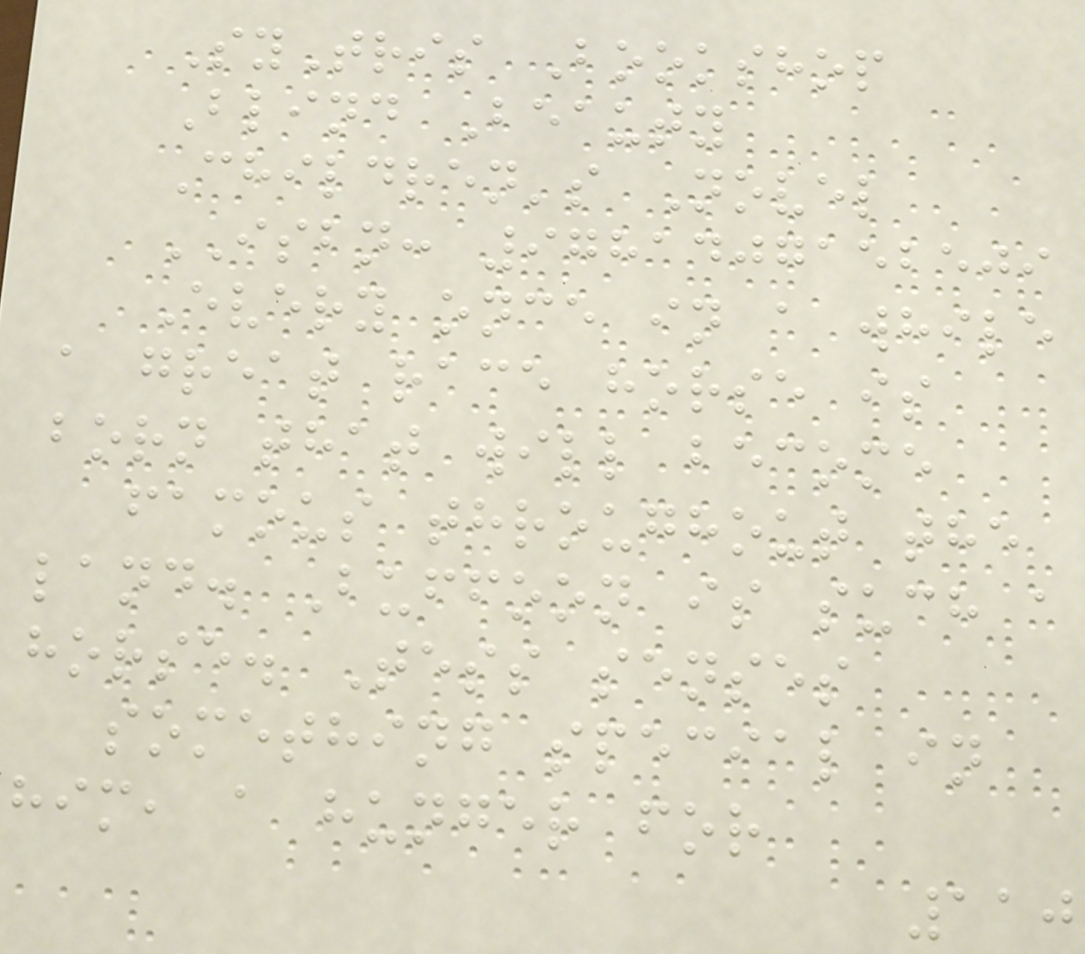SyTris Bookshop
Blind Beauty
Children's Novel
ISBN: 9781407152509
Every once in a while
a great race horse is
born that will become
famous throughout the
land. Buffoon is such a
horse. Tess senses
something special in
him, a hunger for
110
